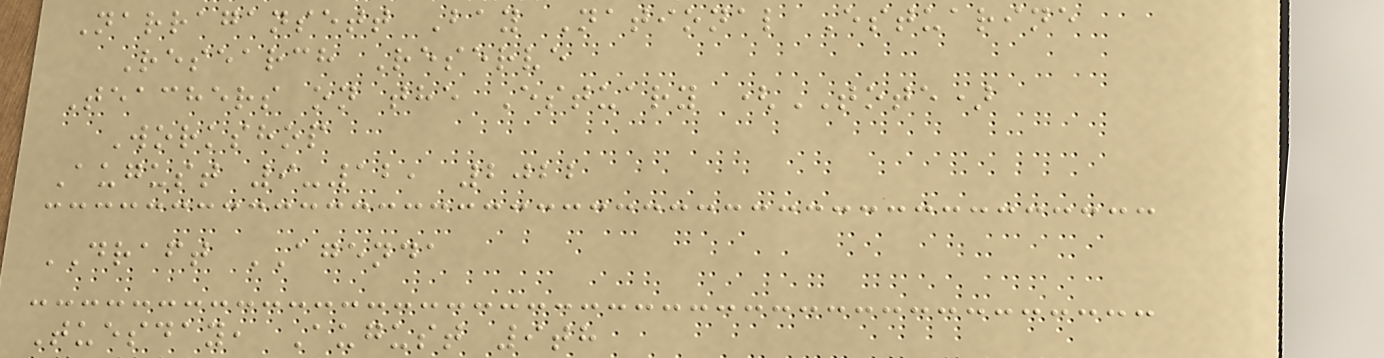Narragansett Bay National Estuarine
Research Reserve
Teachers on the Estuary (TOTE)
Workshop
August 9-12, 2022
DRAFT AGENDA
Tuesday, August 9th
